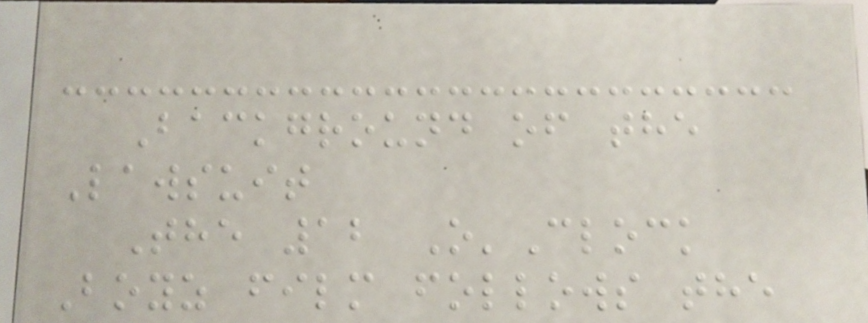Background of the
Lawsuit
The 12 O'Clock
Boyz film follows the
